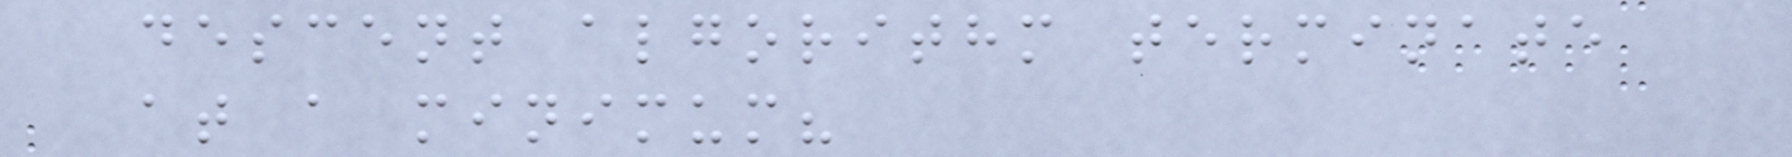descent algorithm terminate
at a minimum?
